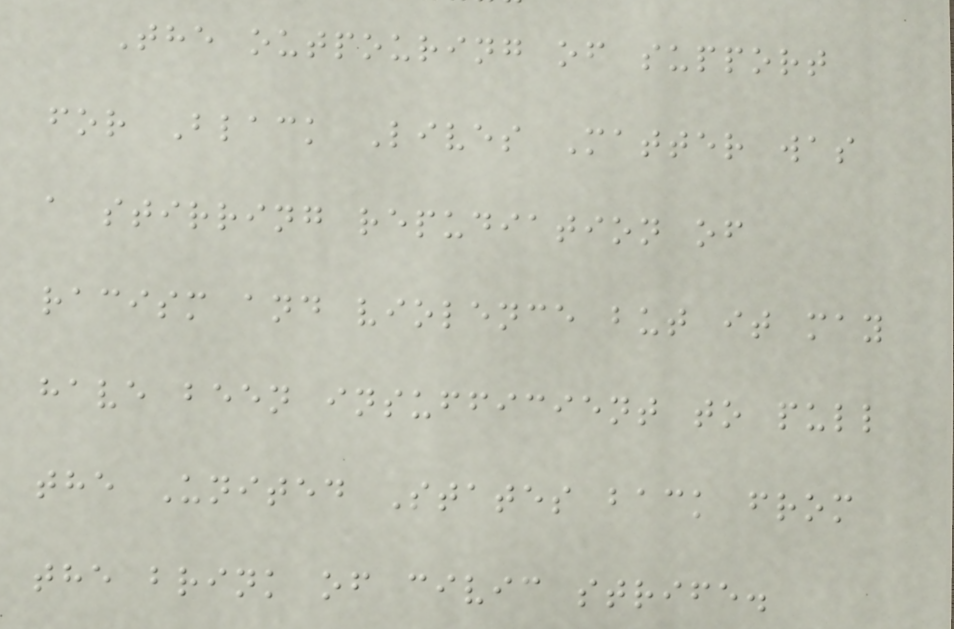The outpouring of support
for Black Lives Matter was
a stirring repudiation of
racism and violence but it may
have been insufficient to pull
the United States back from
the brink of civic strife.
